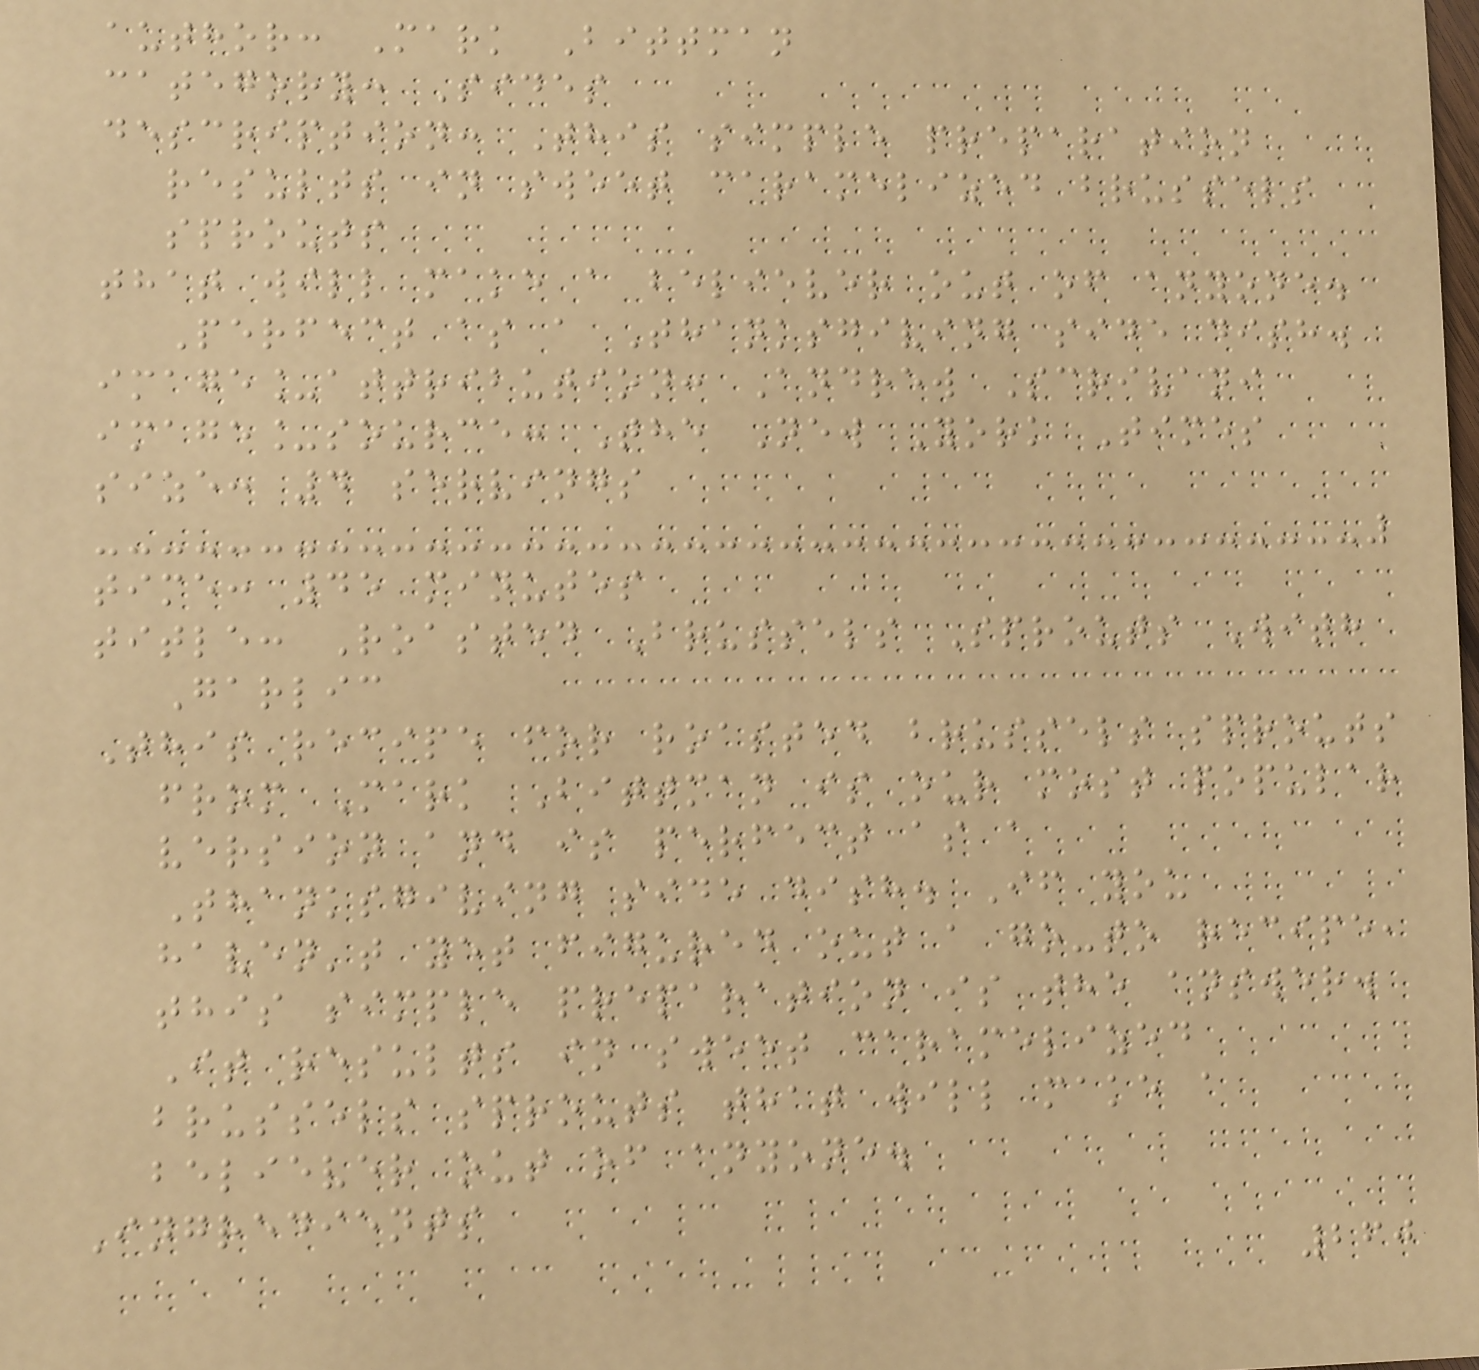author: Mark Bittman
category: Sides
description: This simple preparation
results in sweet caramelized brussels
sprouts
that will make a believer out of anyone.
Perfect as a Thanksgiving side dish.
image_attribution: Andrew Scrivani
image_source: The New York Times
size: 4 servings
time: 45 minutes
title: Roasted Brussels Sprouts With
Garlic
This recipe for roasted brussels sprouts
from Mark Bittman is our most popular
version and is perfect as a
Thanksgiving side dish. If you
haven't yet figured out a go-to recipe,
this simple preparation is the answer.
It results in sweet caramelized
brussels sprouts that will make a
believer out of anyone.
Ingredients
260
